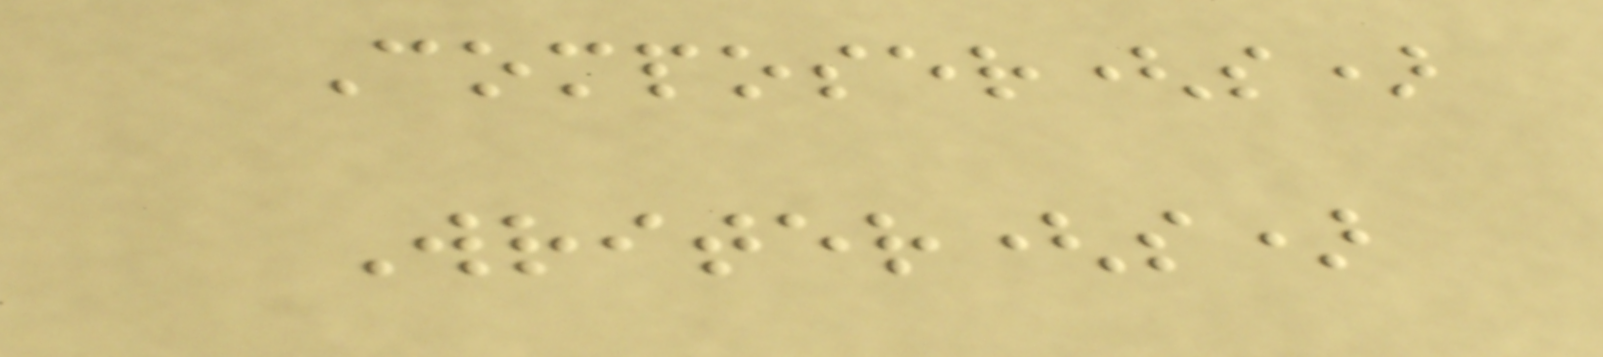Composer(s)
Writer(s)
